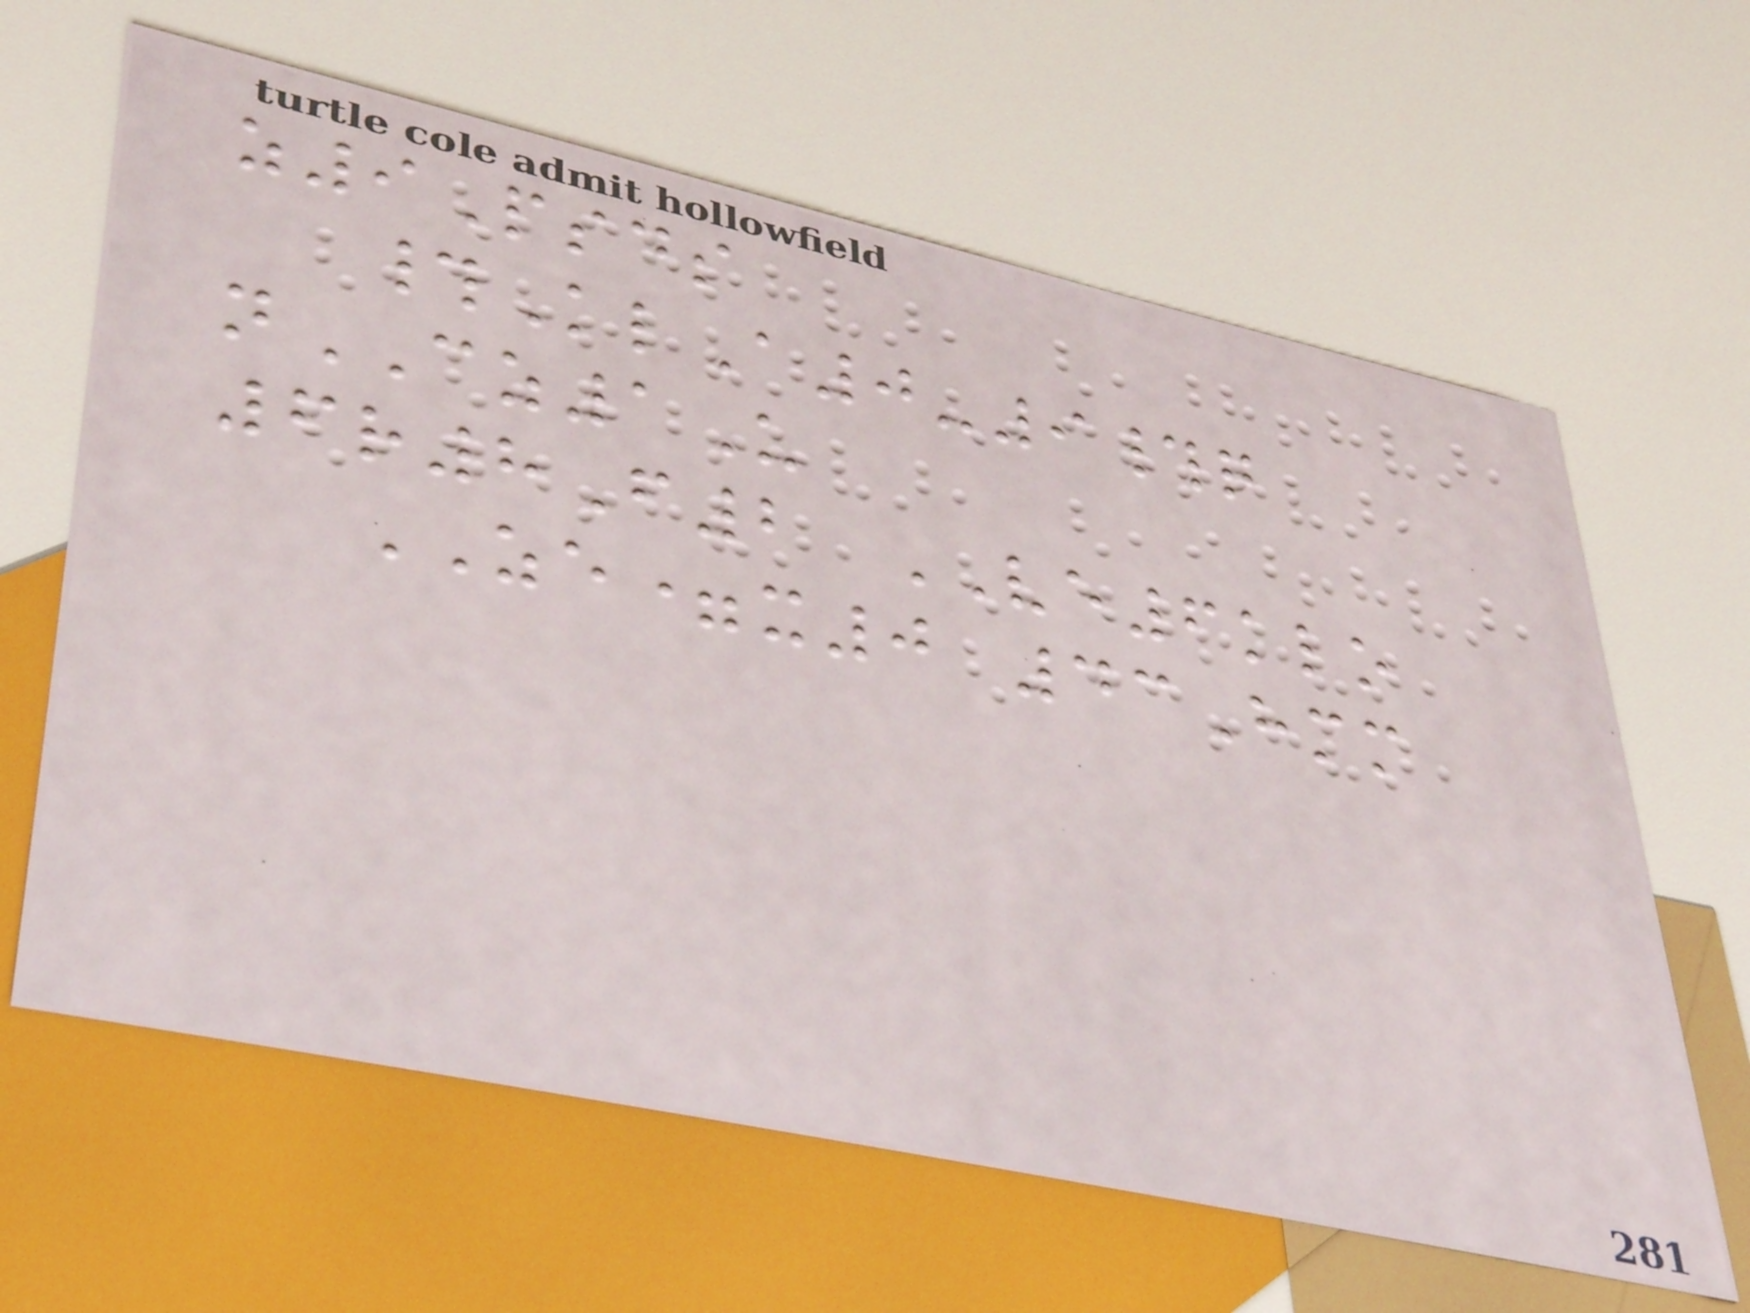z9Psds
#KlA0-9#q
nCZ1U
6r8F2 VE6klo
ZE=x0 43Hmm
